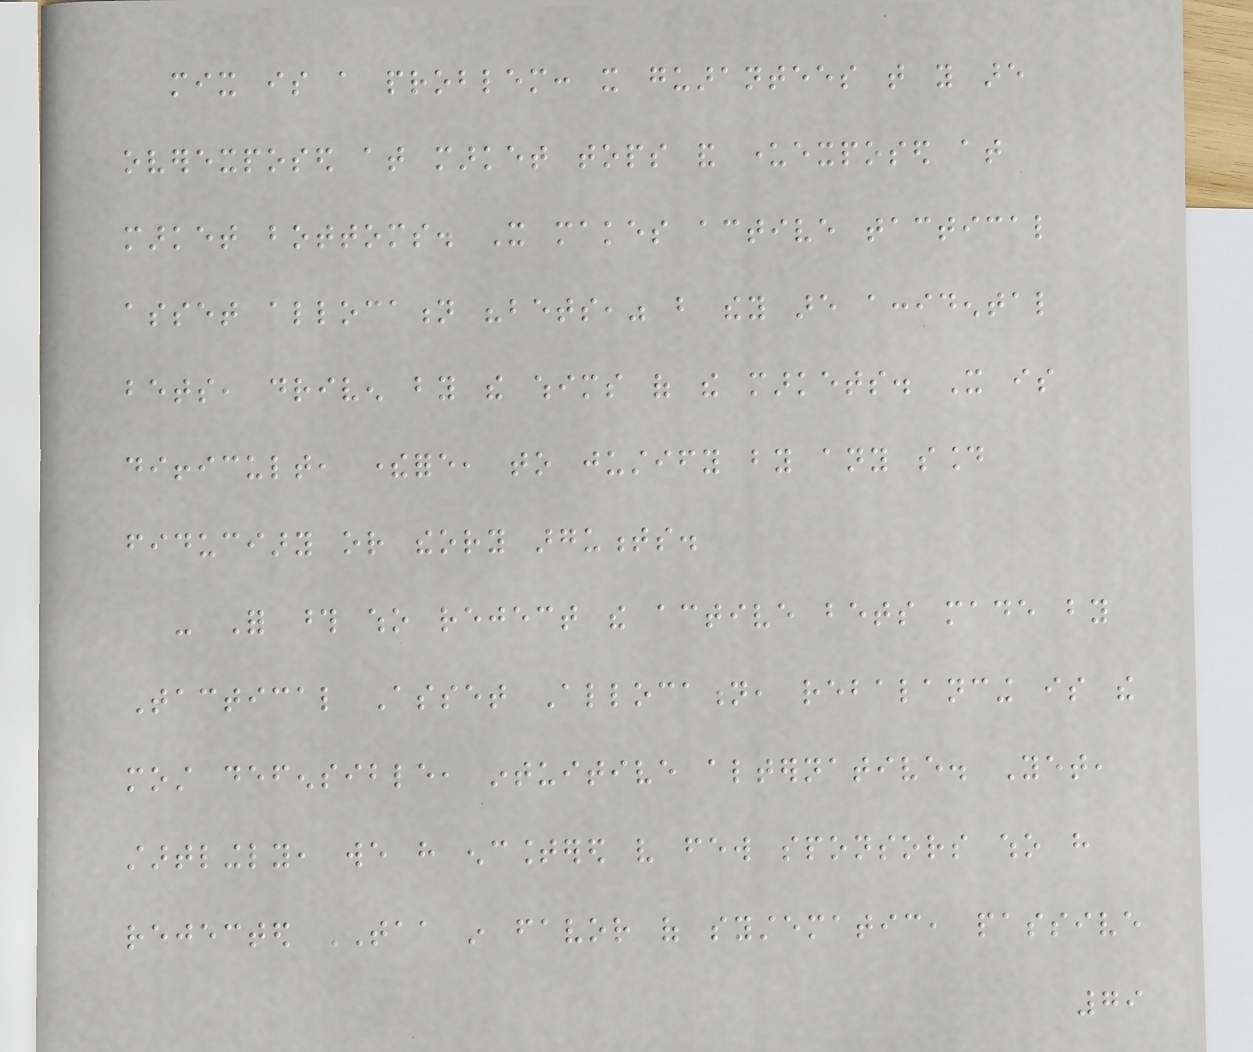mix is a problem: it guarantees that you are
overexposed at market tops and underexposed at
market bottoms. It makes active tactical
asset allocation "bets," but they are accidental
bets, driven by the whims of the markets. It is
difficult, therefore, to justify by any sound
fiduciary or theory arguments.
- For those who reject the active bets made by
Tactical Asset Allocation, rebalancing is the
most defensible, intuitive alternative. Yet,
startlingly, we have encountered very few sponsors who have
rejected TAA in favor of systematic, passive
79
